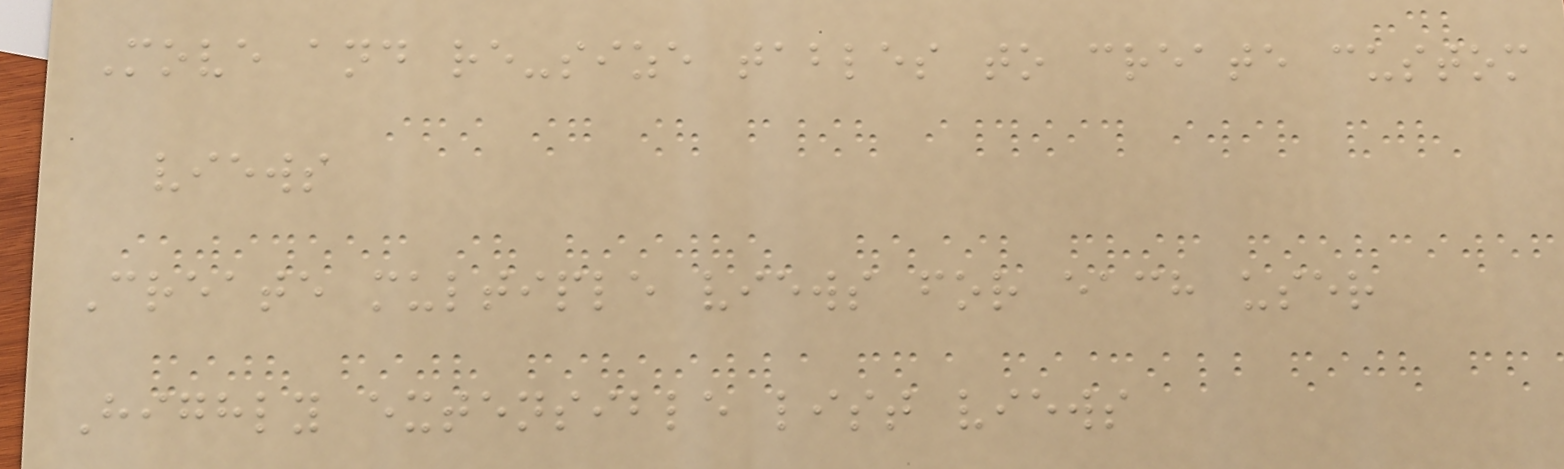Move and re-size tables to create custom
views
Create multiple views for each user
Highly extensible list views
